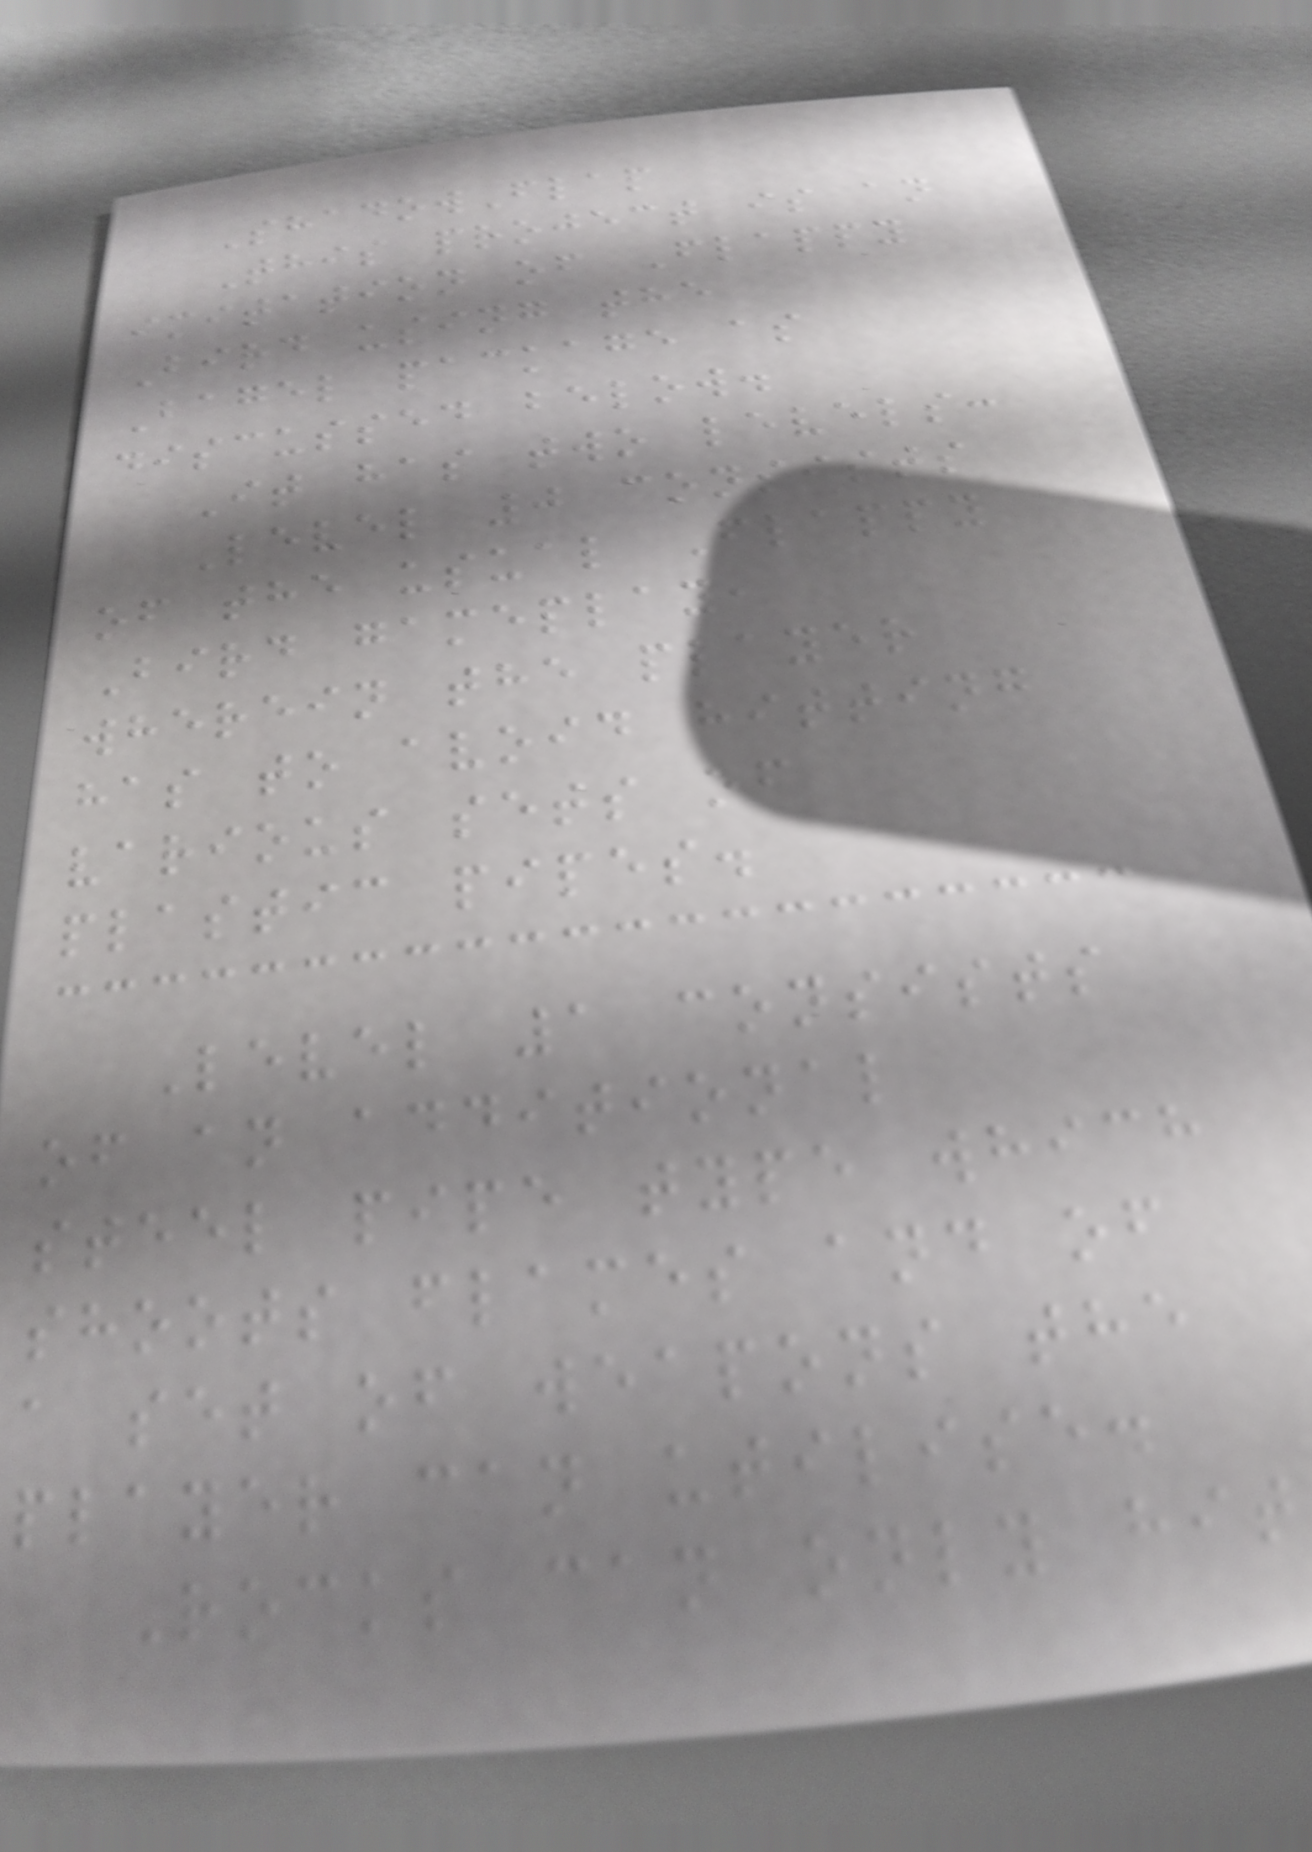ShadowFlap
This project is an
imitation of Flappy
Bird using the
Bagel package as
discussed below.
It has two levels:
Level 0 consists
of the usual Flappy
Bird gameplay,
wherein the player
has to avoid hitting
various sets of
plastic pipes.
Level 1 consists
of an additional
steel pipe type which
shoots flames and of
a set of weapons the
player can utilise.
Rocks can only hit
